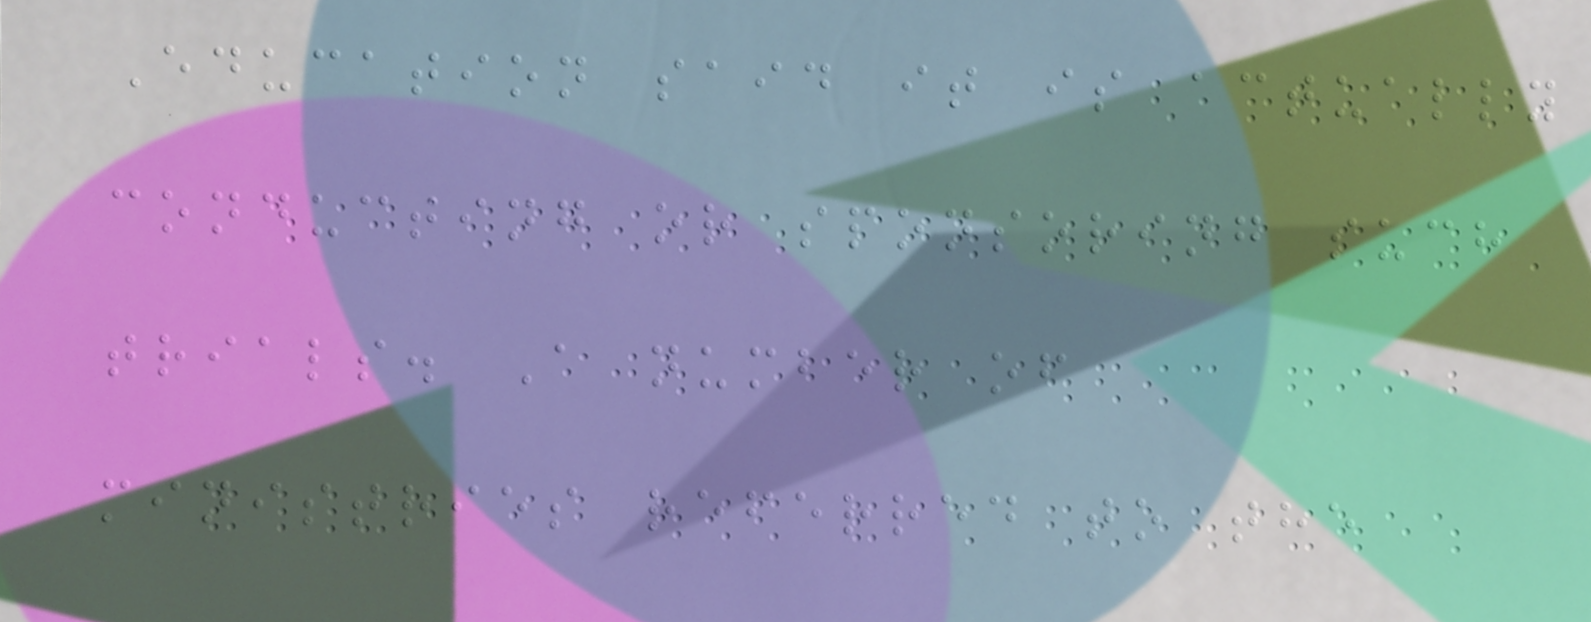Education said it is actually
conducting or sponsoring such
trials. A number of
ministries referred to the
